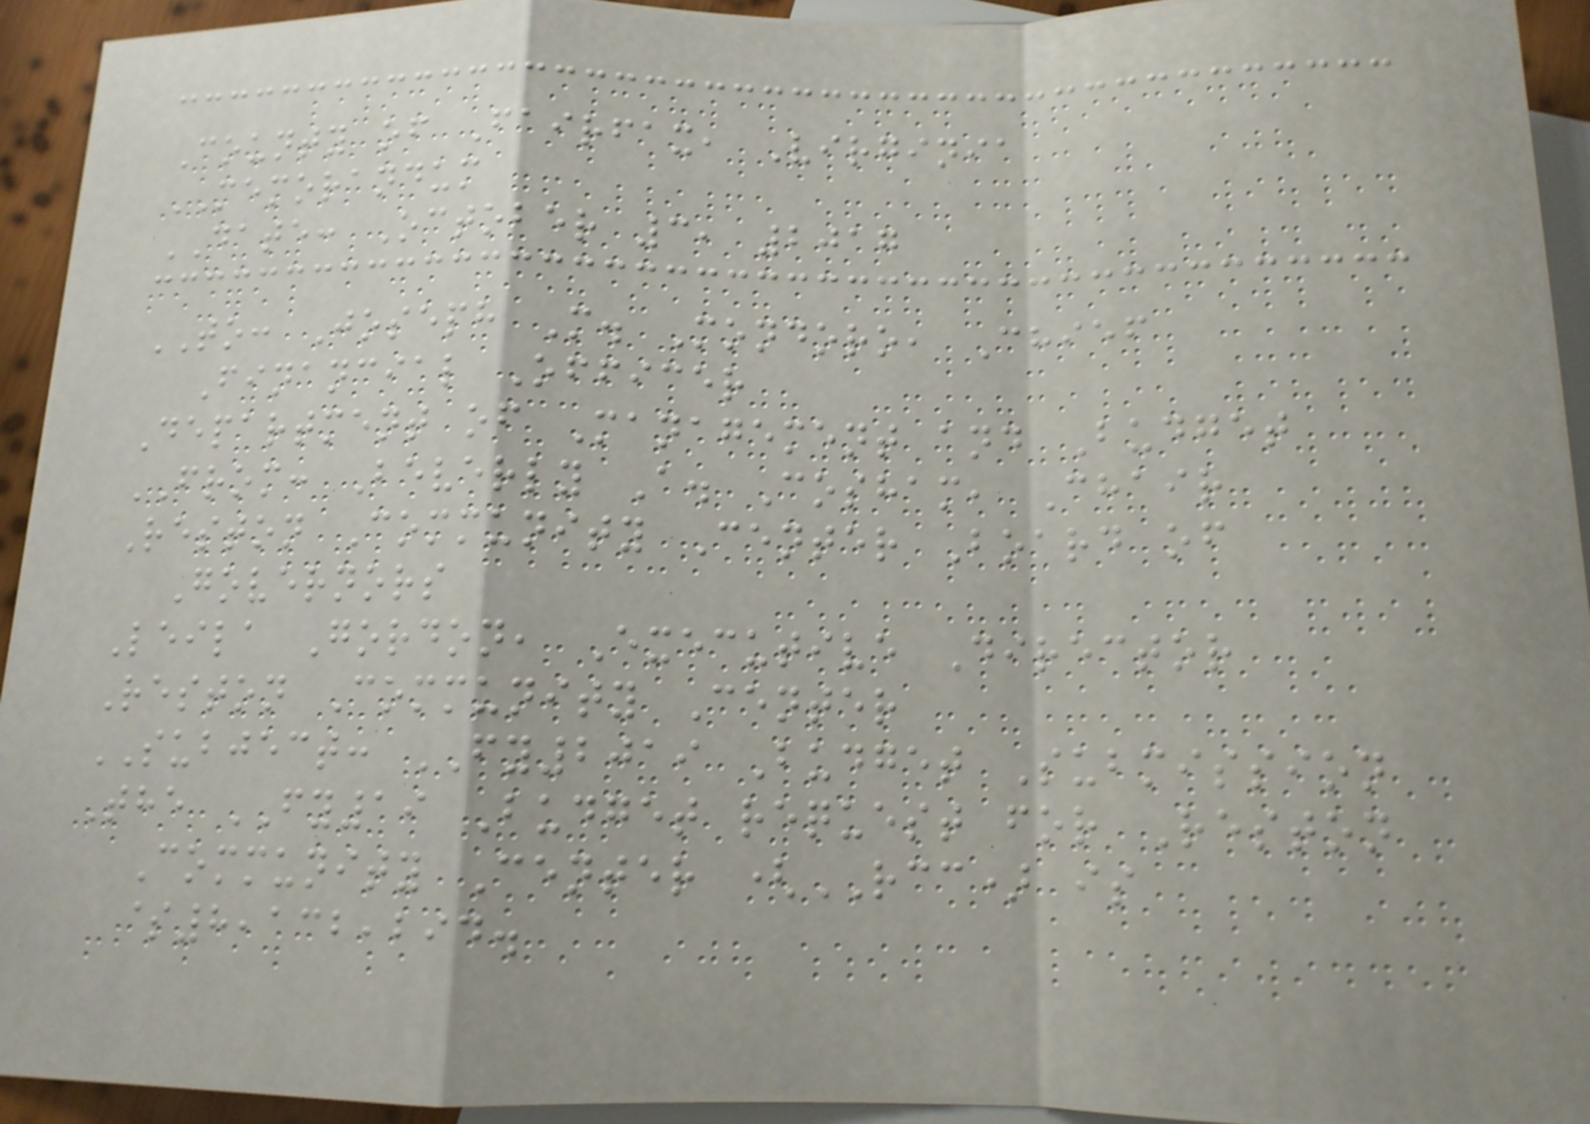County of Fairfax, Virginia
MEMORANDUM
DATE: October 3, 2017
TO: Joseph M. Mondoro, Chief
Financial Officer
Department of Management and Budget
FROM: Beverly A. Cosham, Chair
Reston Community Center Board of
Governors
Leila Gordon, Executive Director
Reston Community Center
SUBJECT: FY2019 Budget Submission
The FY19 Budget request for Reston
Community Center (RCC) is
$8,132,294.
